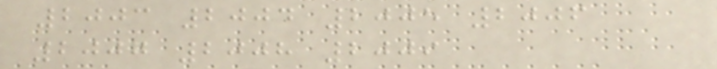2003 2004 2005 2006
2007 2008 2009
